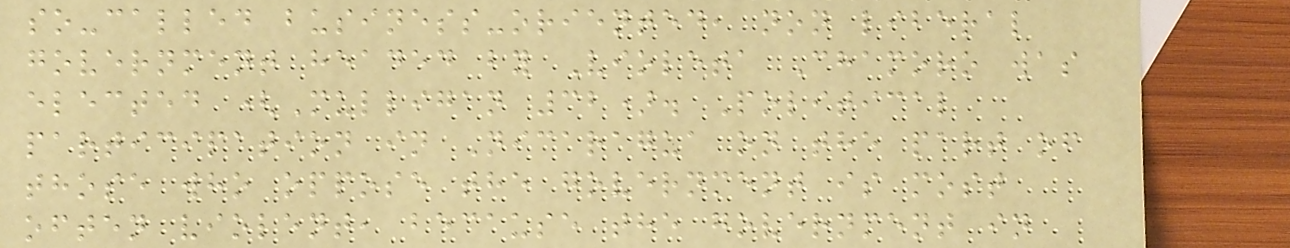so-called business-oriented, non liberal
government headed by Violeta Chamoro was
elected (Mulligan 32). Political
participation in Nicaragua on the part of
those who oppose the government is most
often violent, because the government in
